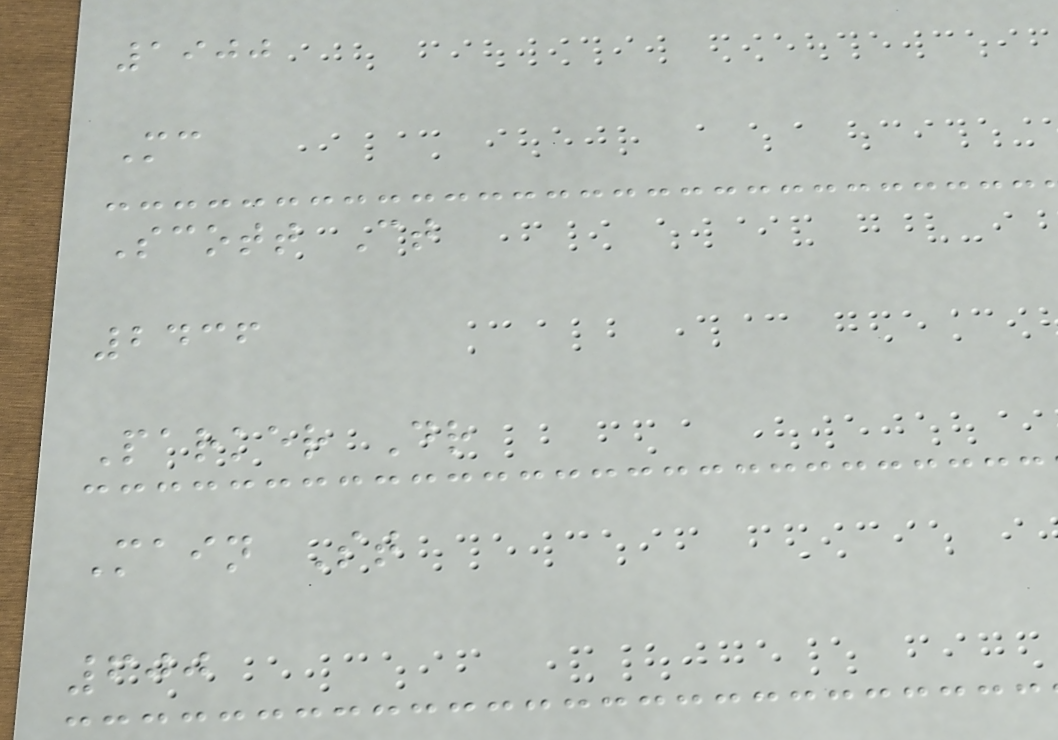1900
Mc
Scott Ct
2436
Parker Dr
Main St
600
